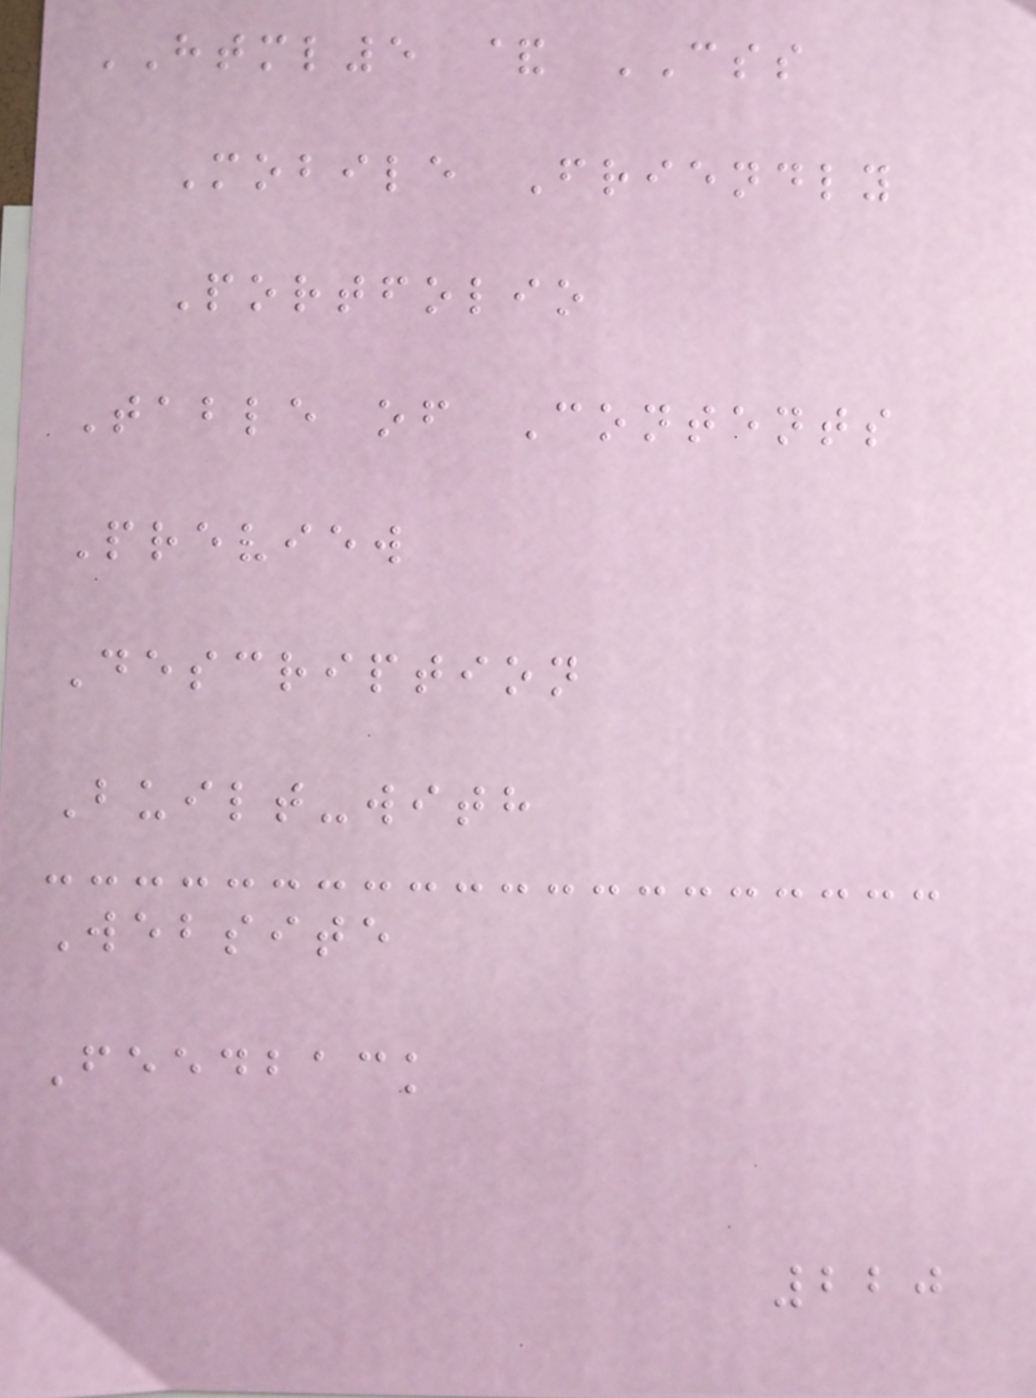HTML5 & CSS
Mobile Friendly
Portfolio
Table of Contents
Preview
Description
Built-with
Website
Feedback
220
